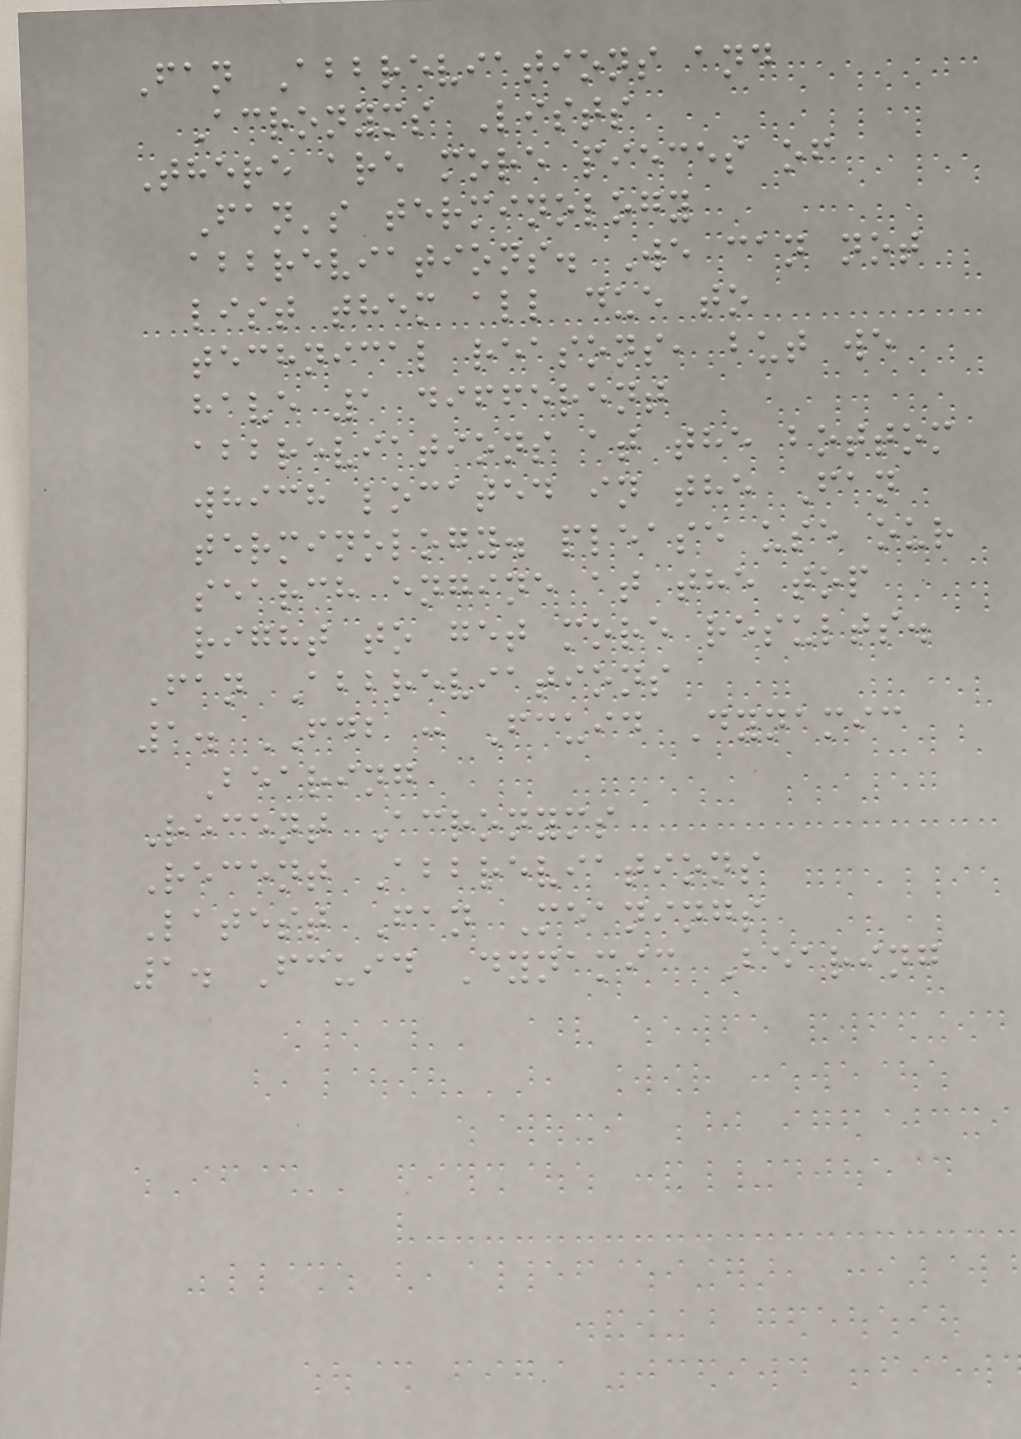Fan Abbreviations and
Acronyms Lists
There are more pieces of
Fan's terminology
abbreviations. We can not
list them all due to
technical reasons, but we
have 1 different
abbreviations at the bottom
which located in the Fan
terminology. please use our
search engine at the top
right to get more results.
Fan Abbreviations
1. FDB : Fcuid Dynamic
Bearing
Recent Acronyms
Recent Abbreviations
Latest Fan Meanings
1. Fcuid Dynamic Bearing
